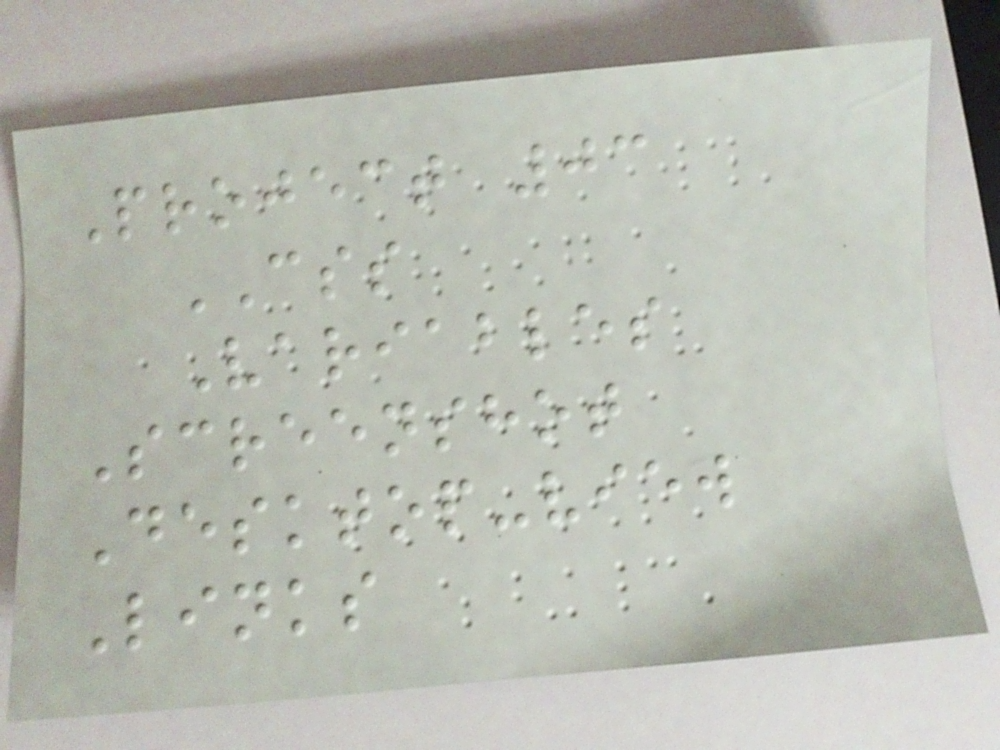Project 03
CSS
Variables
Screenshot
Desktop-view
Links
